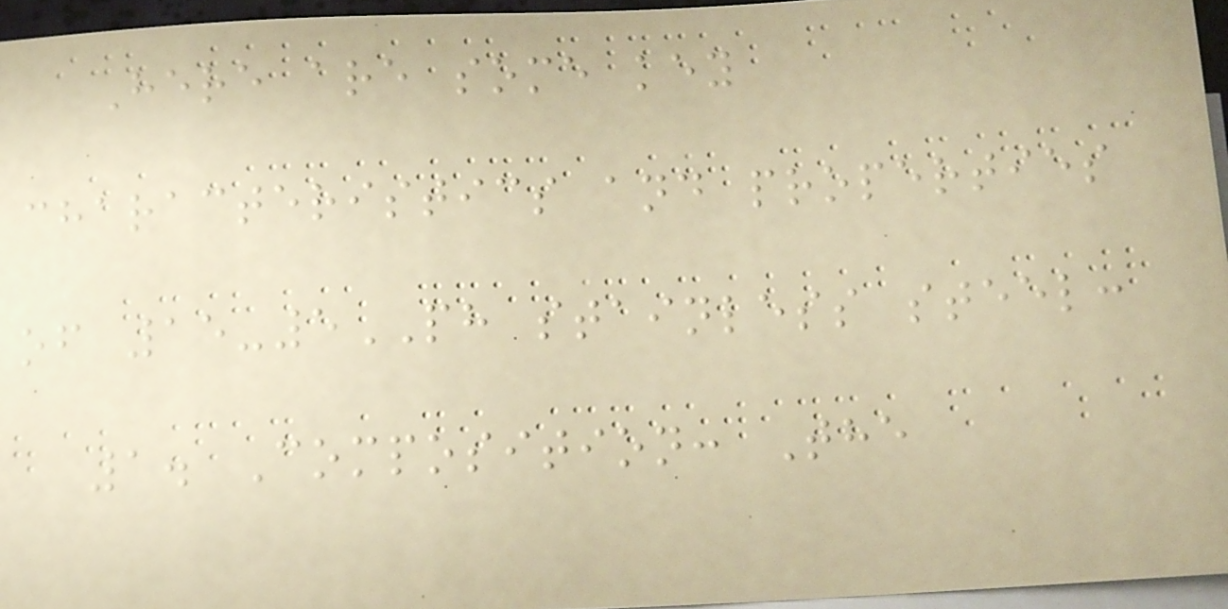Here are some key
characteristics and properties
of 15-5PH stainless steel:
1. Composition: The
